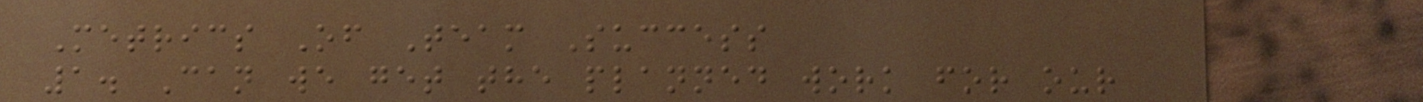Metrics Of Team Success
1. Can we get the planned work for our
